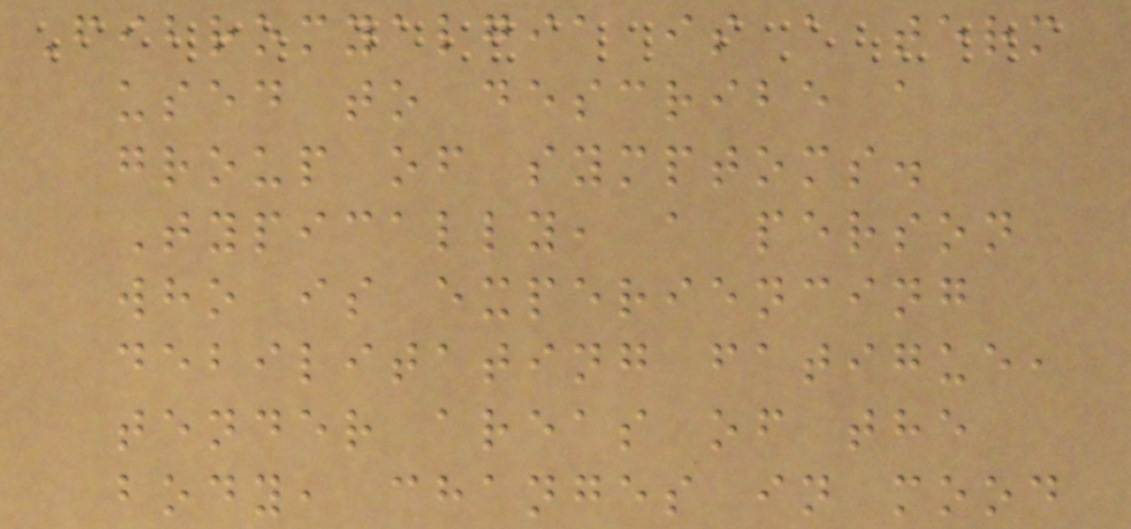Fibromyalgia is a term
used to describe a
group of symptoms.
Typically, a person
who is experiencing
debilitating fatigue,
tender areas of the
body, changes in mood
